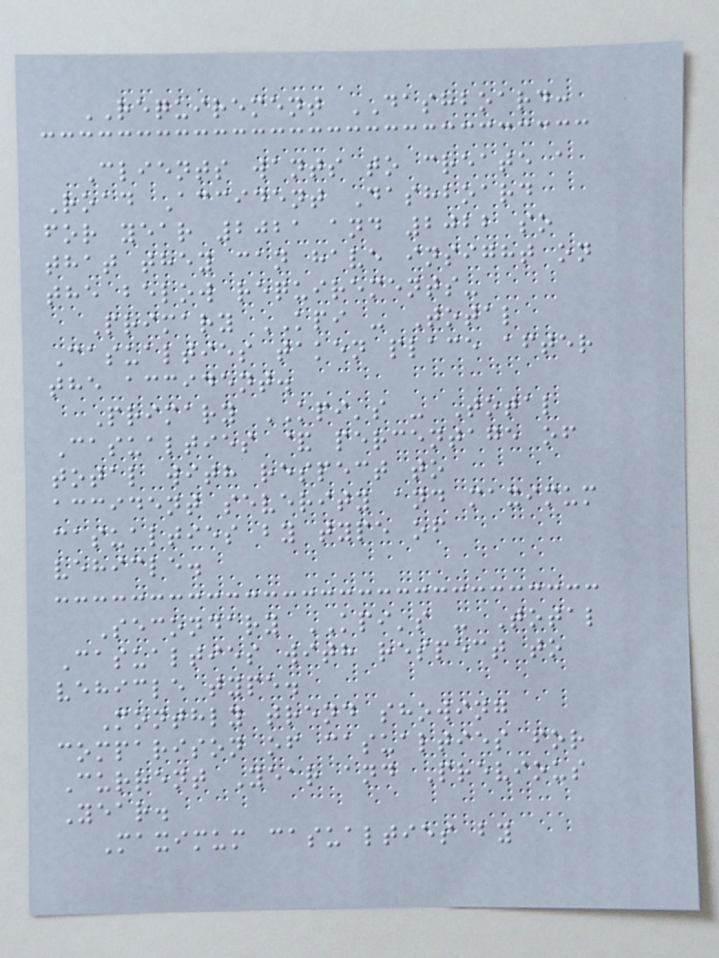REQUIREMENT DASHBOARD:
Clients wants to create a
Road Accident Dashboard
for year 2021 and 2022 so
that they can have insight on
the below requirements-
Primary KPI - Total
Casualties taken place after
the accident.
Primary KPI's - Total
Casualties & percentage of
total with respect to
accident severity and maximum
casualties by type of
vehicle.
Secondary KPI's - Total
Casualties with respect to
vehicle type.
Monthly trend showing
comparison of casualties for
Current Year and Previous
Year.
Maximum casualties by
